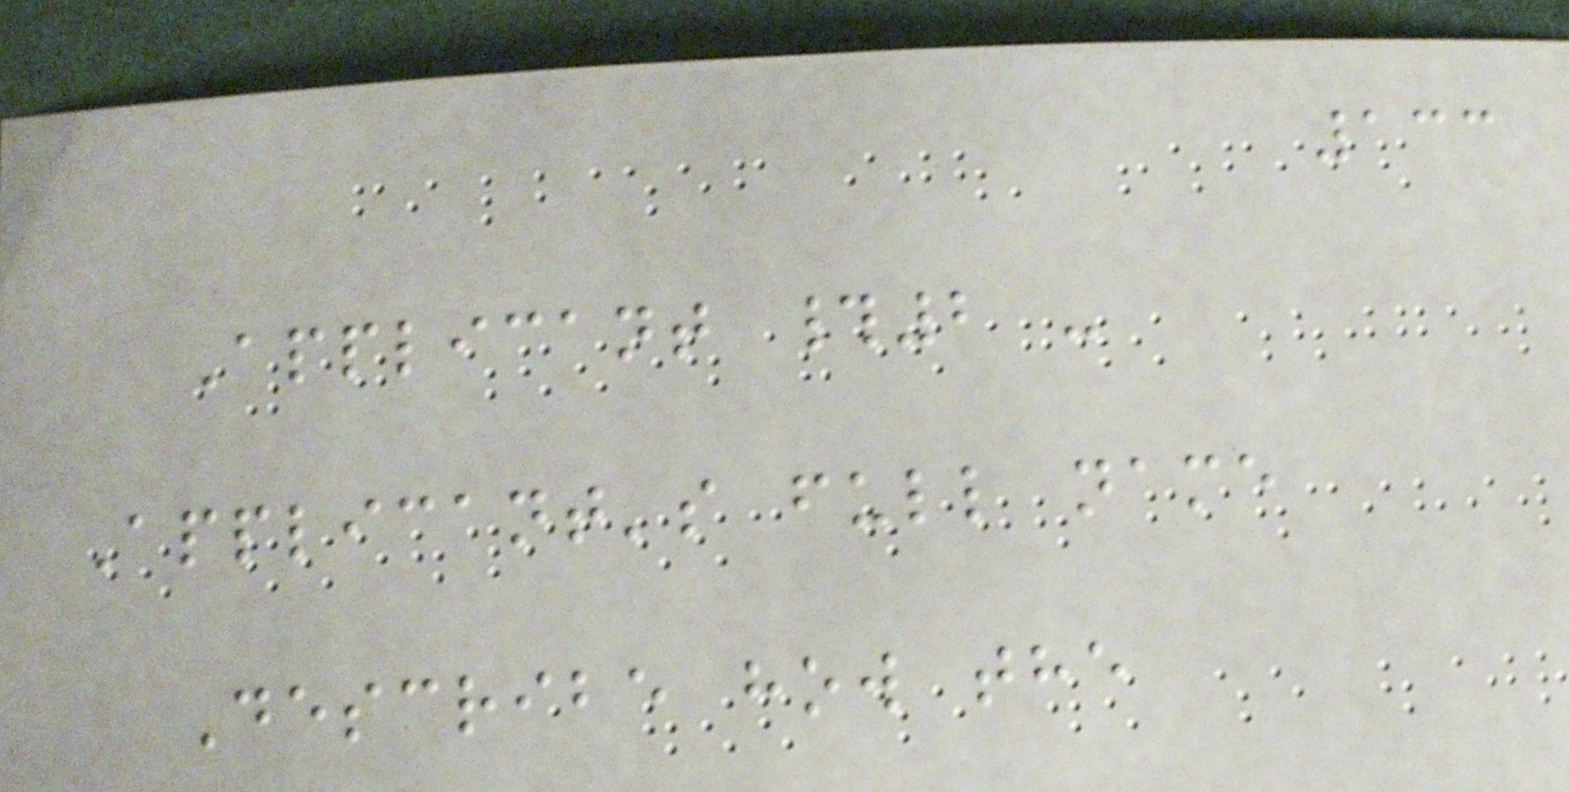133
Applicant #2 -
Applicant's full name
Describe how the
